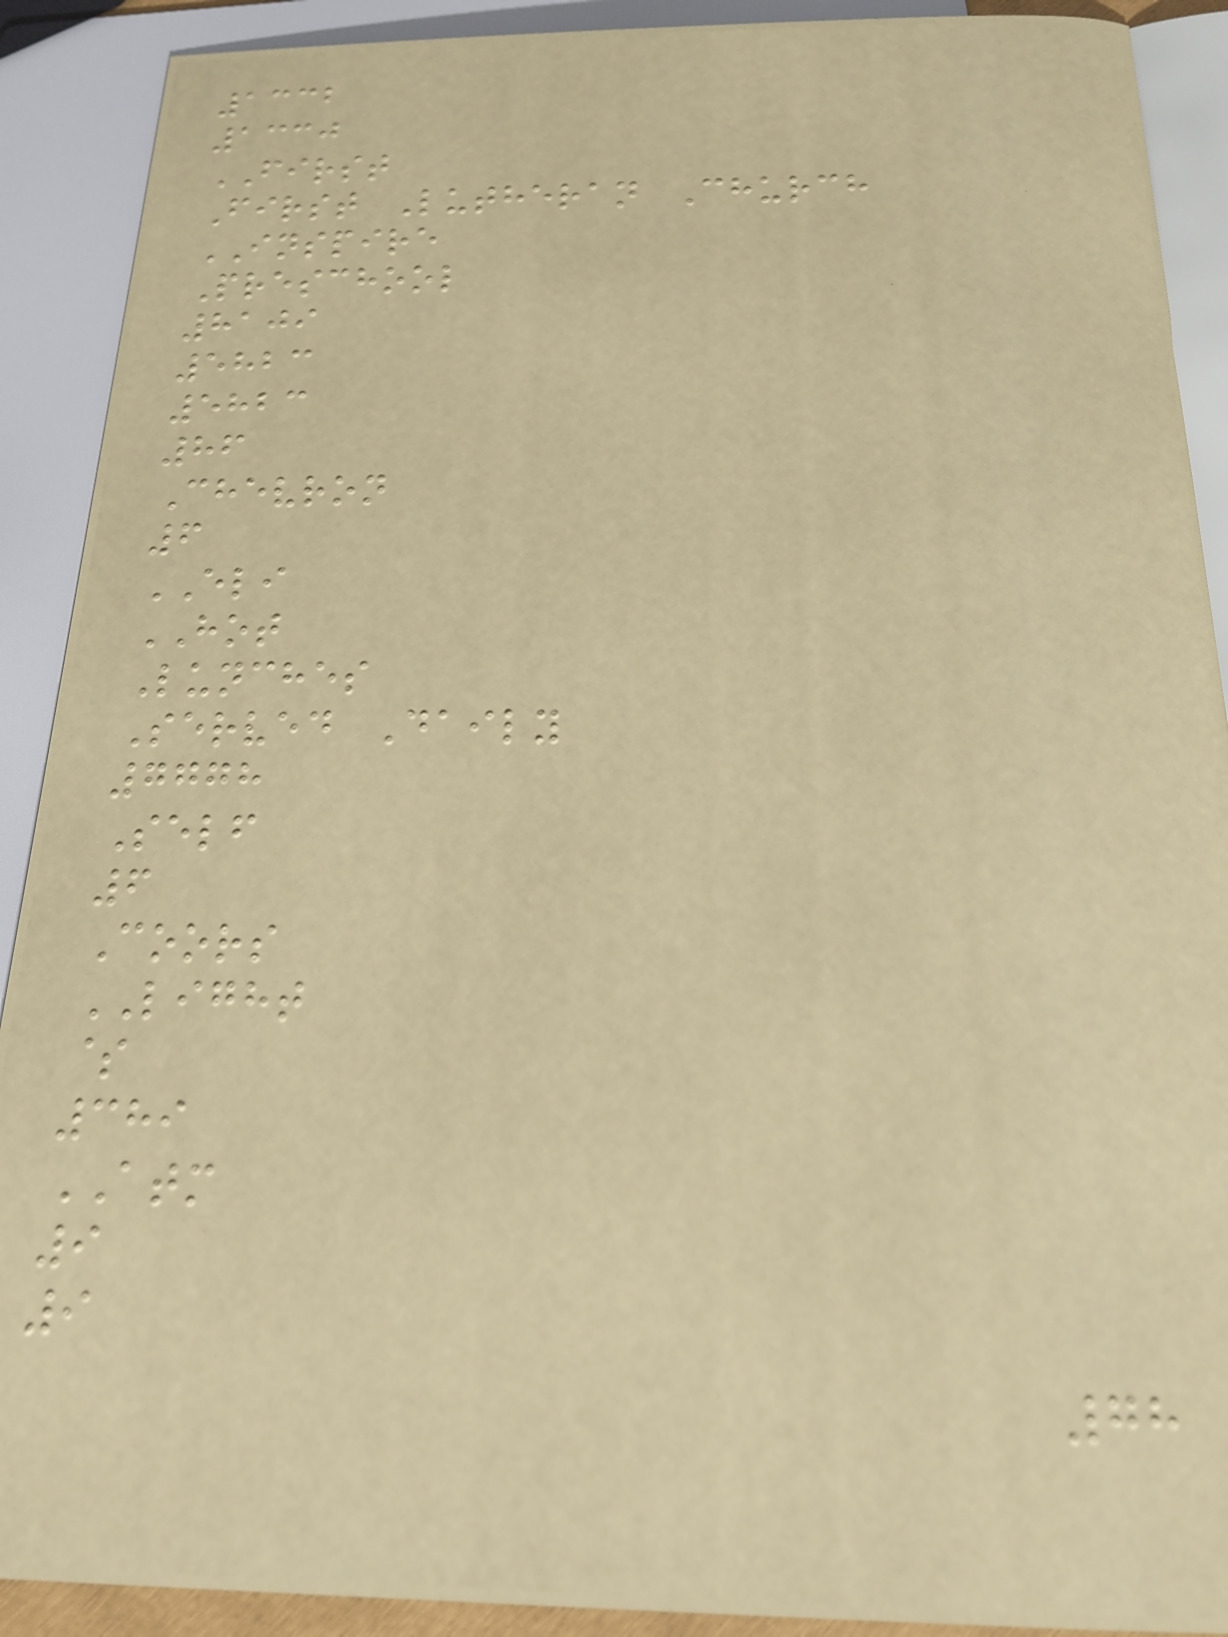1332
1330
FIRST
First Lutheran Church
INSPIRE
Preschool
8109
5823
5823
86
Chevron
6
ELI
HOT
Lunches
Served Daily
7778
Self
6
Coors
LIGHT
$
389
ATM
9
9
78
